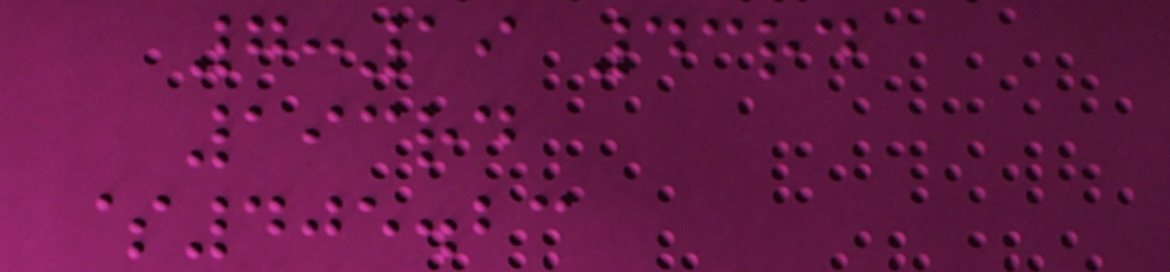7:19 43rd
193rd
$405.23
